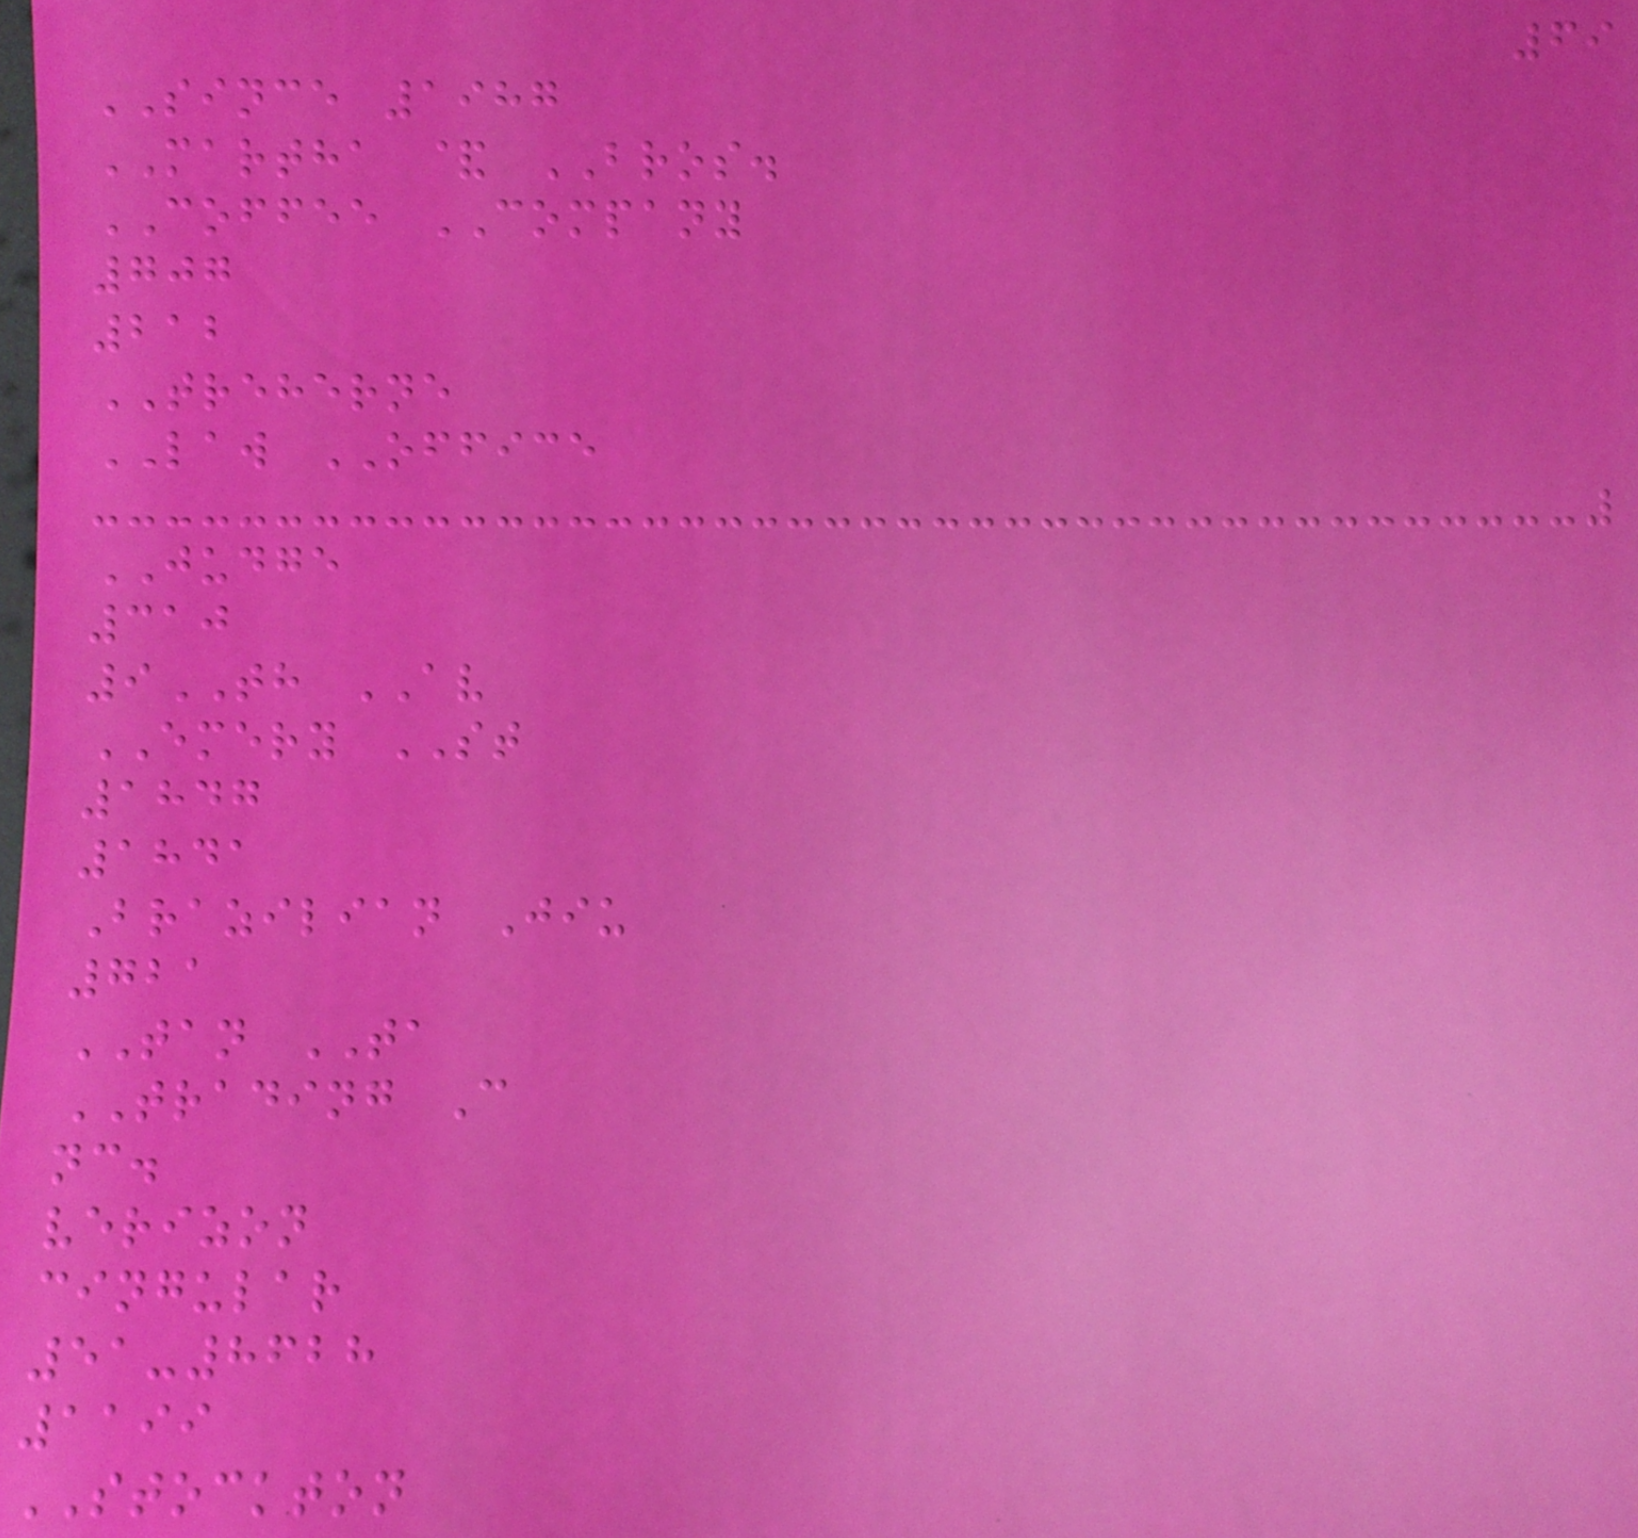69
SINCE 1987
MARTHA & BROS.
COFFEE COMPANY
707
212
TREHERNE
LAW OFFICE
JUDGE
310
9TH AV
EMERY ST
1847
1841
Brazilian Jiu
721
TAN TA
TRADING C
nc.
verizon
cingular
51-8628
1199
STOCKTON
